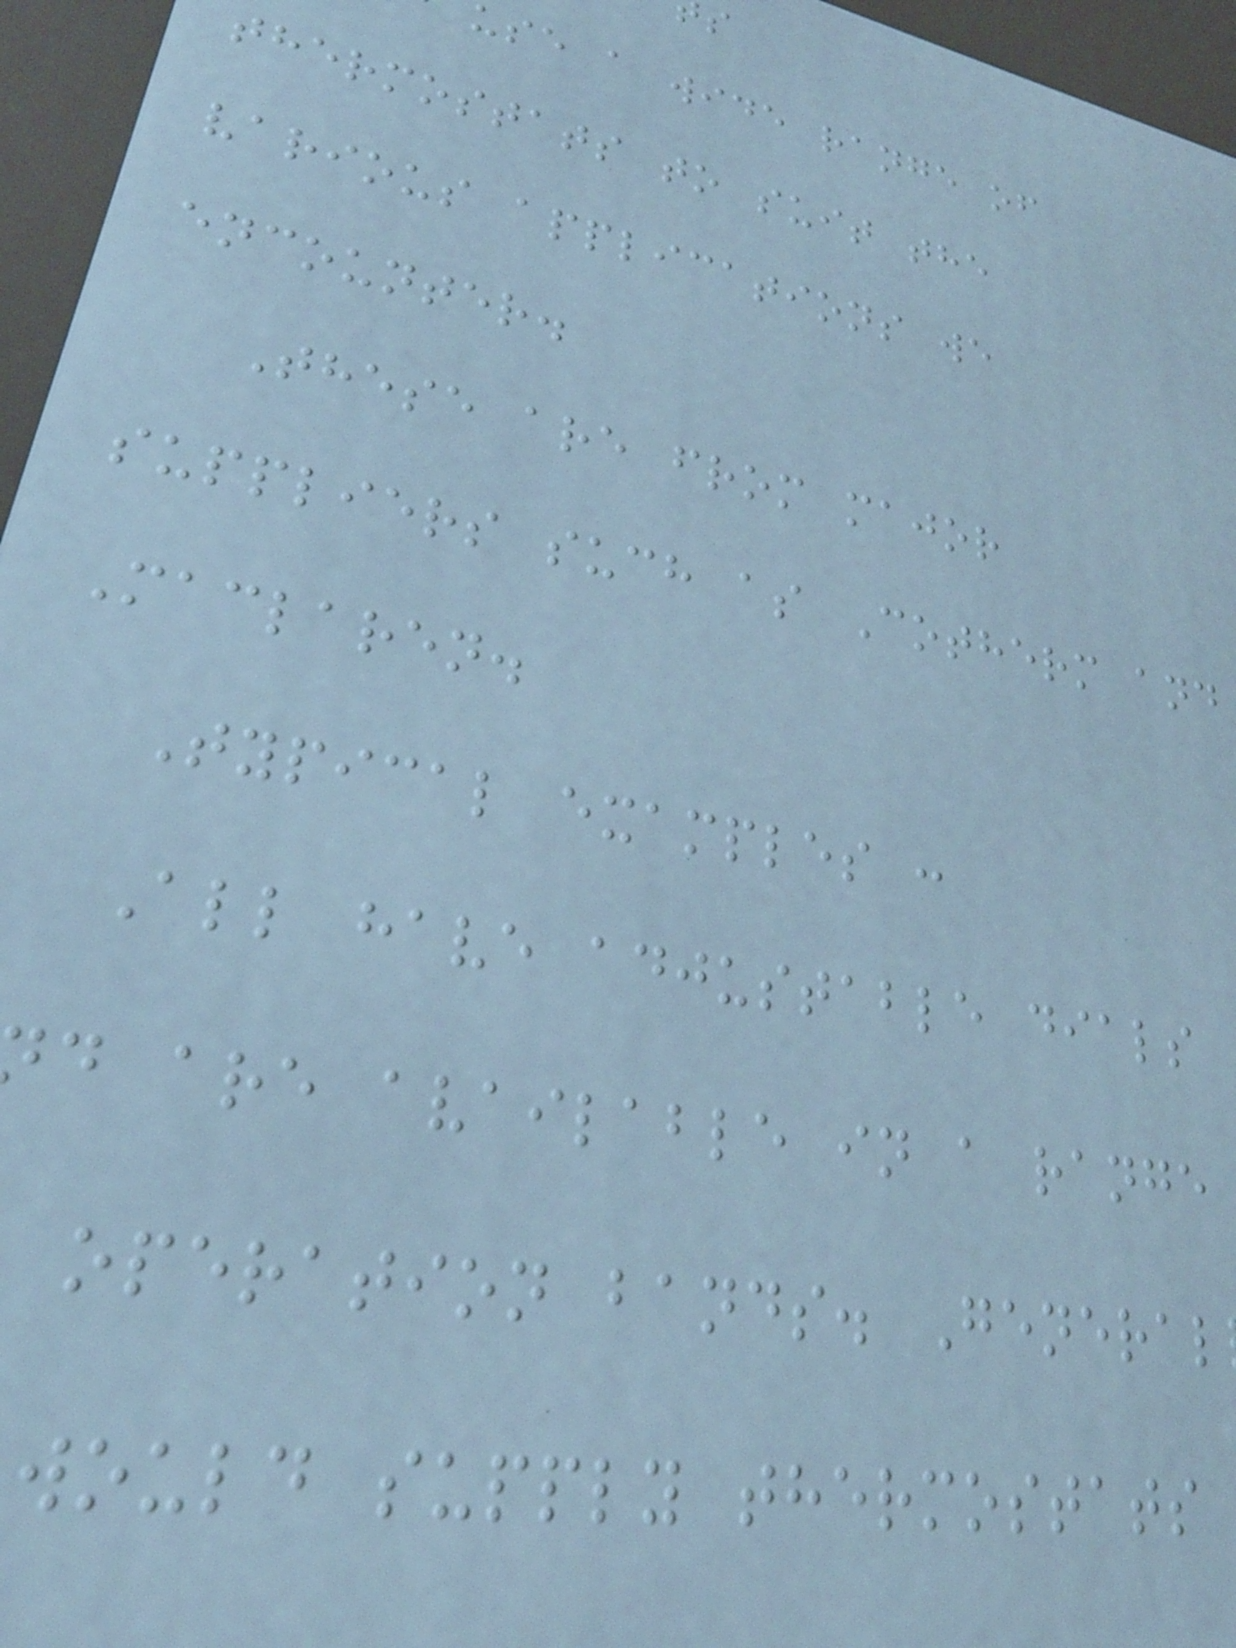use a wide range of
thermostats to suit the
various applications we
encounter.
These are from major
suppliers such as Cotherm and
Maclaren.
Typical examples :
All have adjustable dials
d are available in a range
operation bands. General
would supply thermostats
